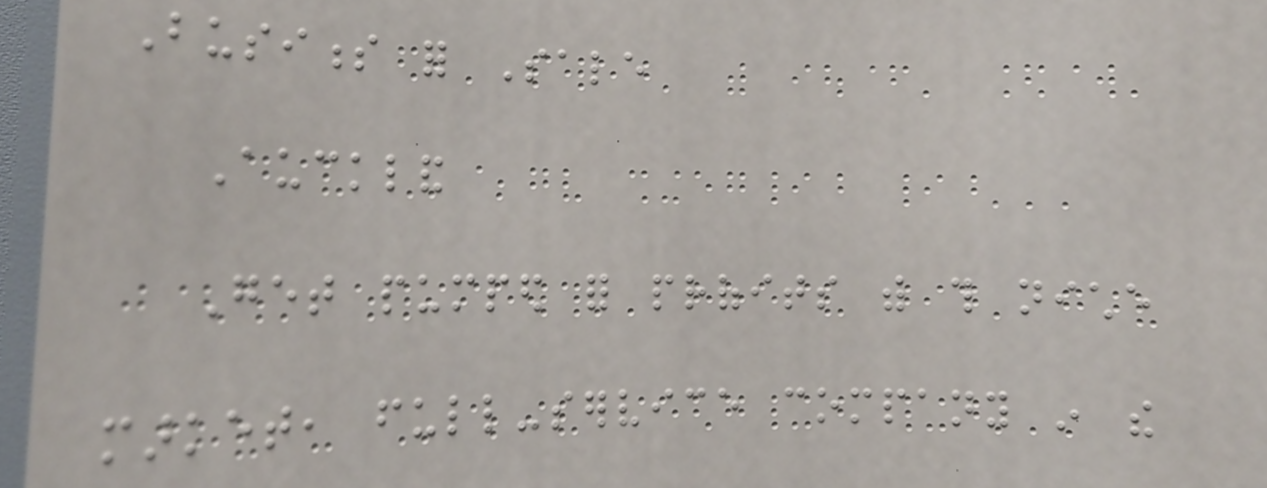Business for Sale
Auckland
Get pumped for profits with this niche
market, full-service company in the
